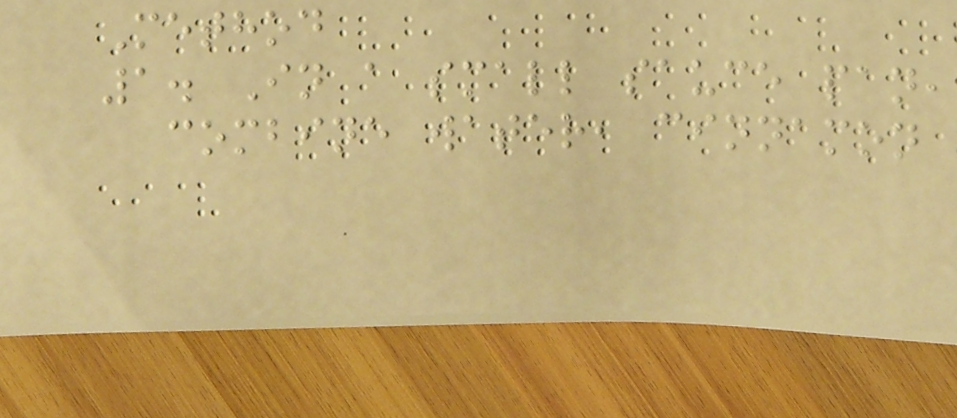Method
1. In a small sauce pan,
combine water, cinnamon
